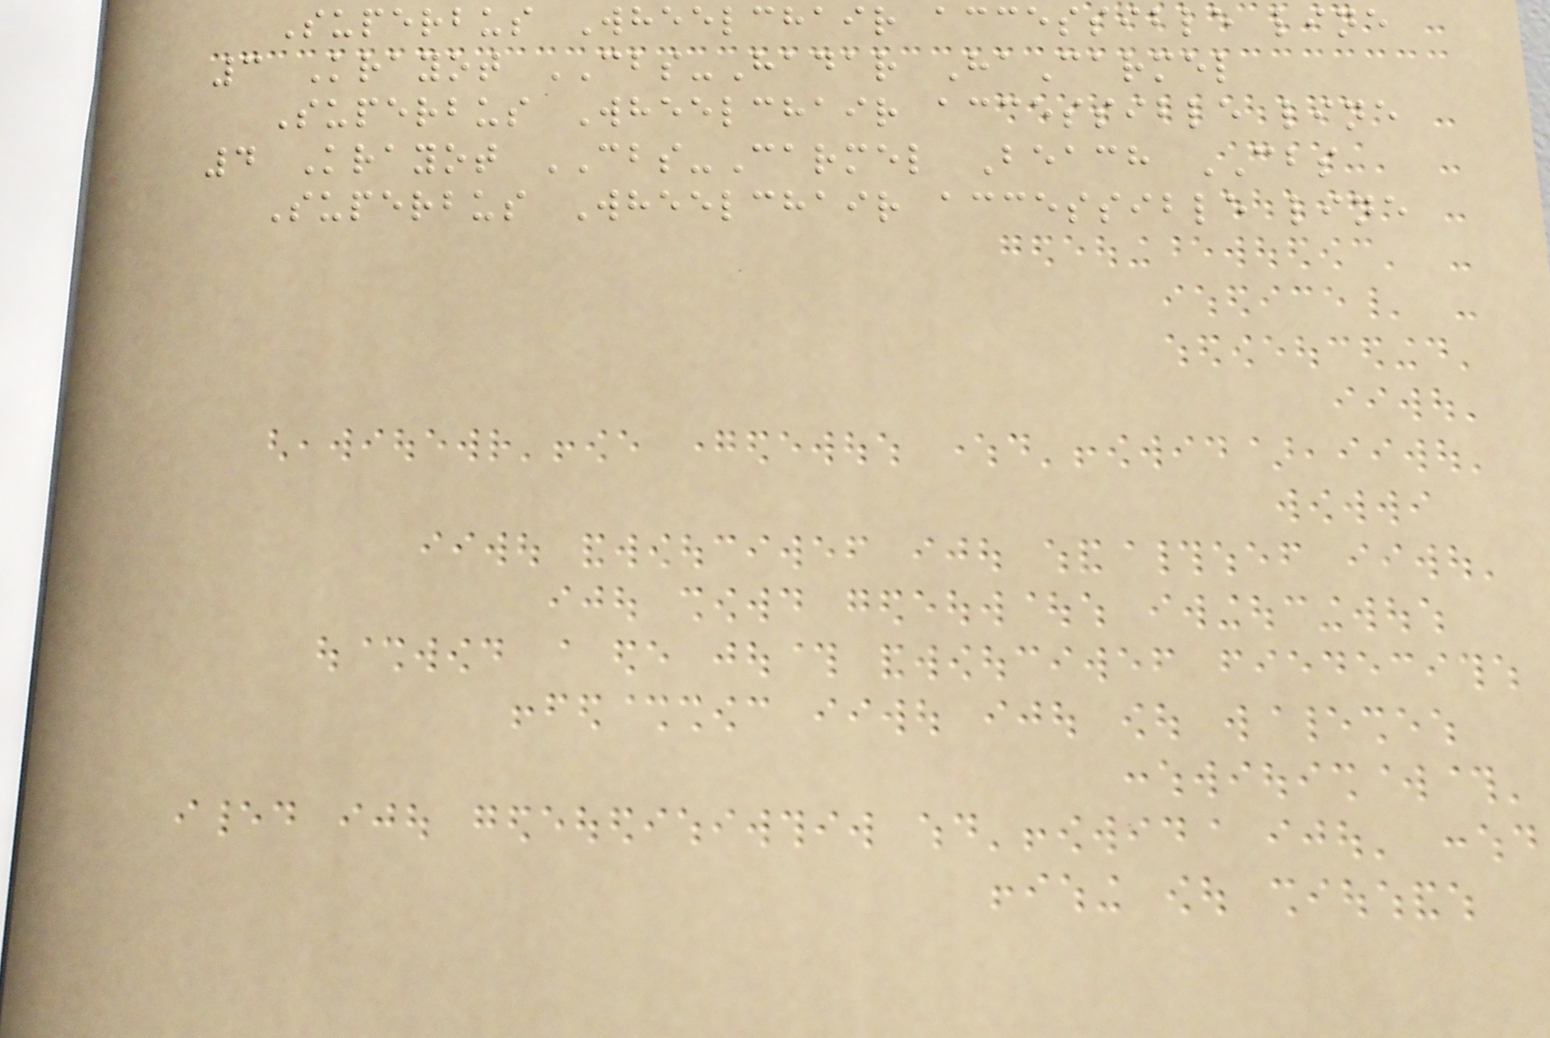Superbus Wheelchair accessible line
3 Krayot CBS-Hadar HaCarmel
Superbus Wheelchair accessible line
4 Krayot CBS-Carmel Beach CBS
Superbus Wheelchair accessible line
